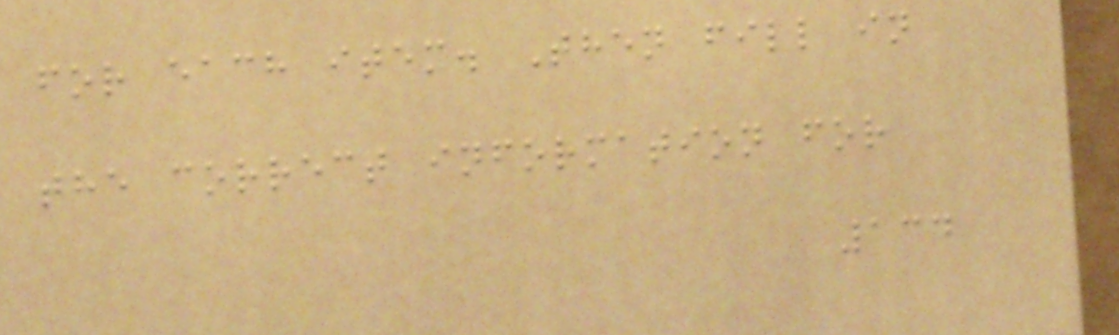for each item. Then fill in
the correct information for
134
